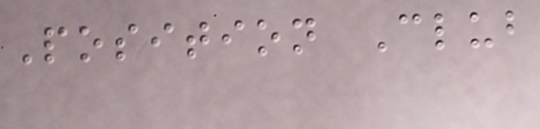Position Club
